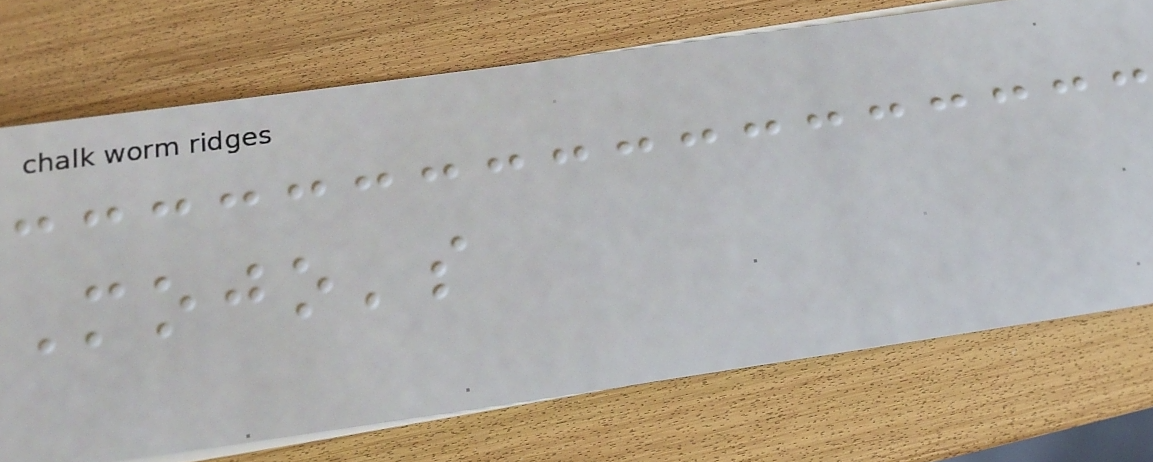Mojo's
